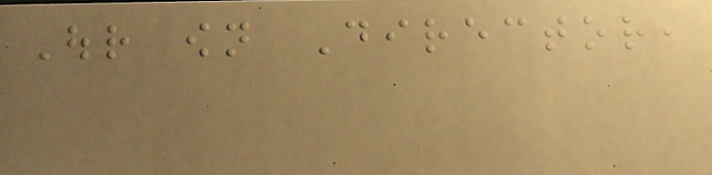Our own Director,
